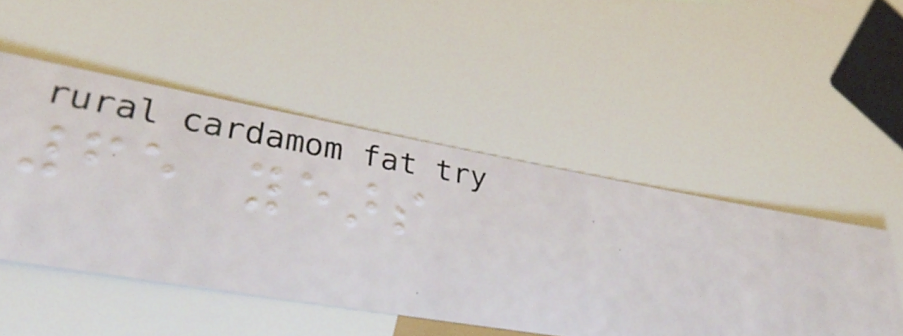65 years
